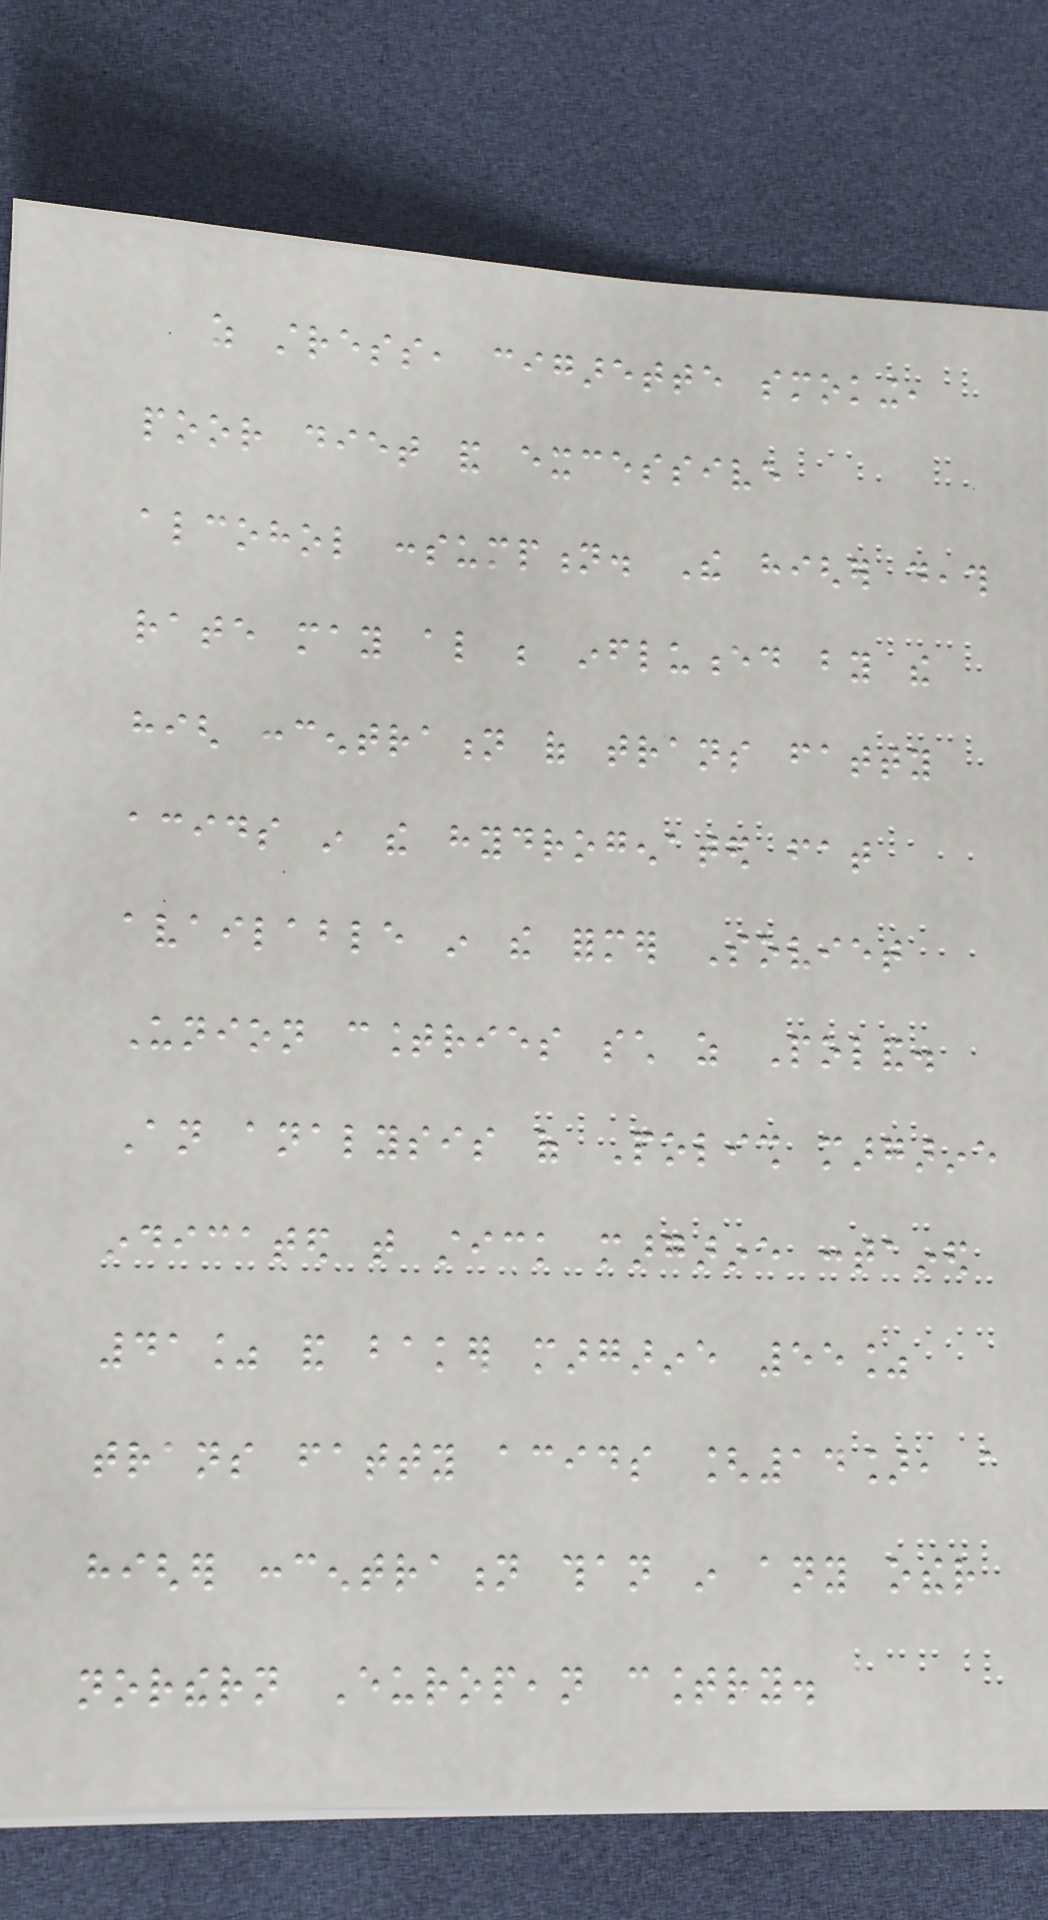as stress, cigarette smoking,
poor diet and excessive
alcohol consumption. The higher death
rate may also be influenced by the
high concentration of trans fatty
acids in the hydrogenated fat
available in the former Soviet
Union countries such as Poland.
An analysis of Polish margarine
indicated that stick margarine contained
41% and baker margarine 55%
trans fatty acids [14], a
higher concentration than in any other
northern European country.
